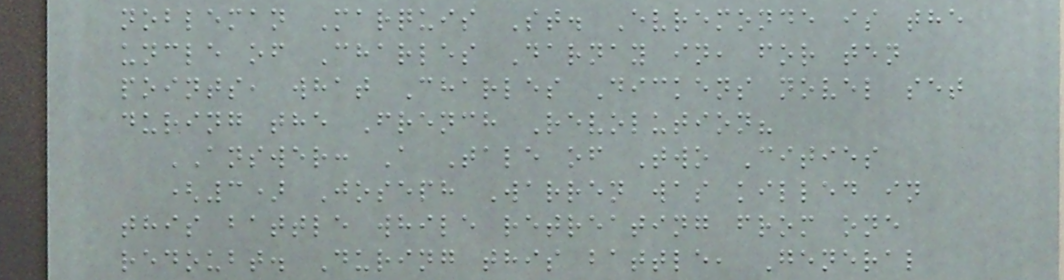nobleman Marquis St. Evremonde is the
uncle of Charles Darnay in, for ten
points, what Charles Dickens novel set
during the French Revolution?
ANSWER: A Tale of Two Cities
(3) Joseph Warren was killed in
this battle while retreating from one
redoubt. During this battle, General
